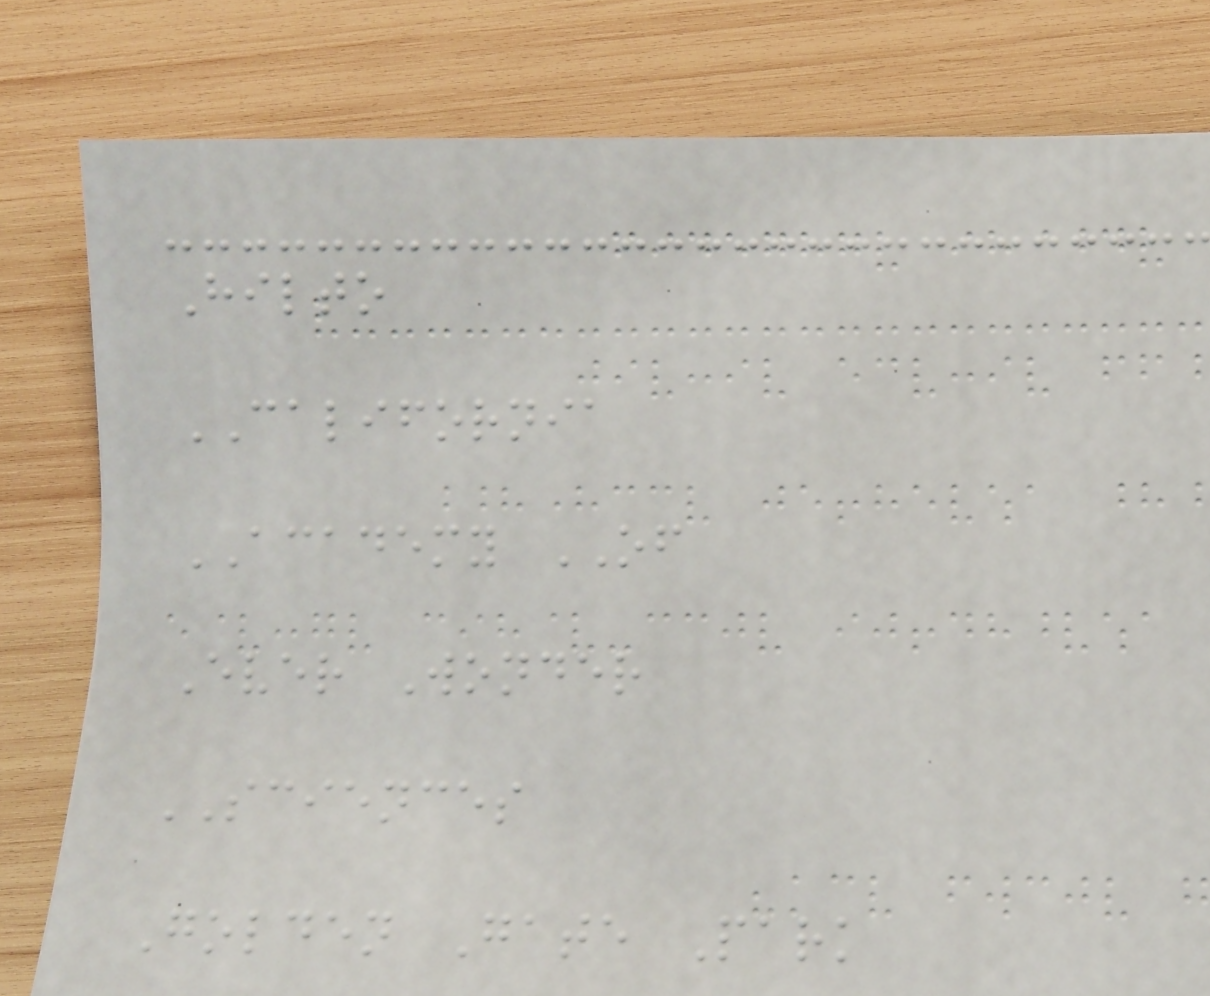Hilto
CALIFORNIA
ACADEMY OF
Ever Wonder
SCIENCES
Golden Gate Park
